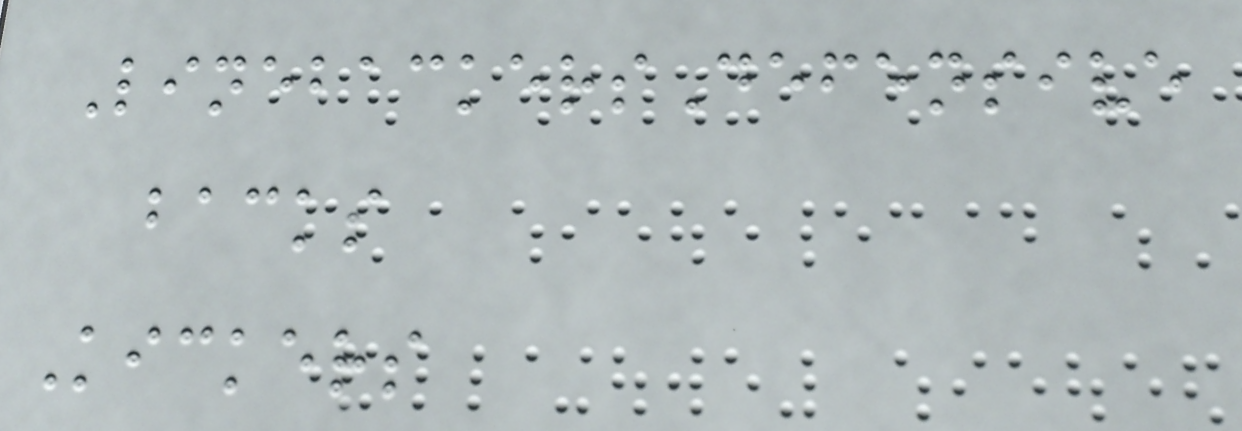LinebackersDefensive
backs
Kickers
